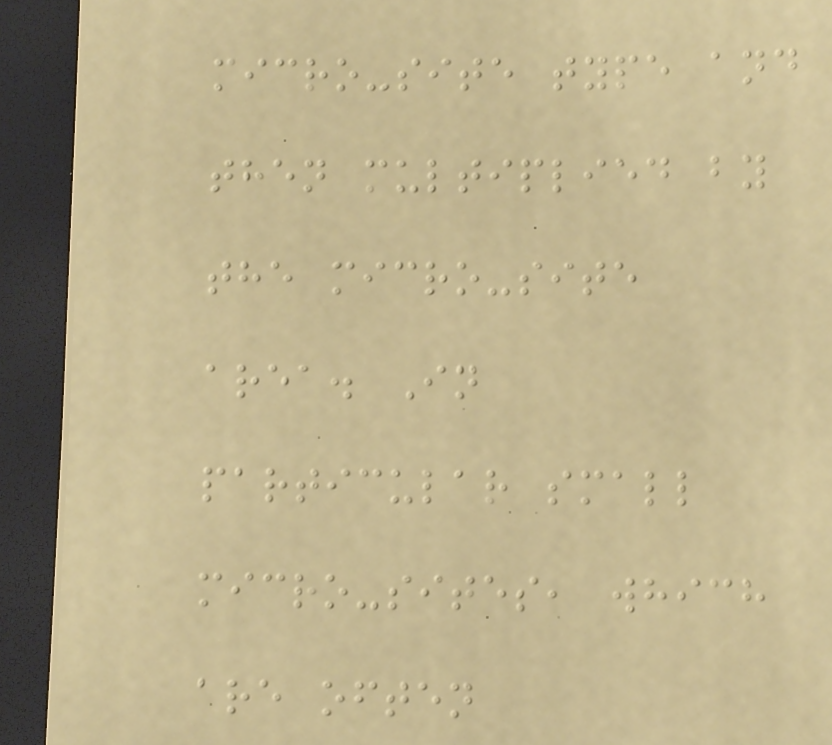micro-site type and
then multiplied by
the micro-site
area. In
particular small
micro-sites, which
are often
